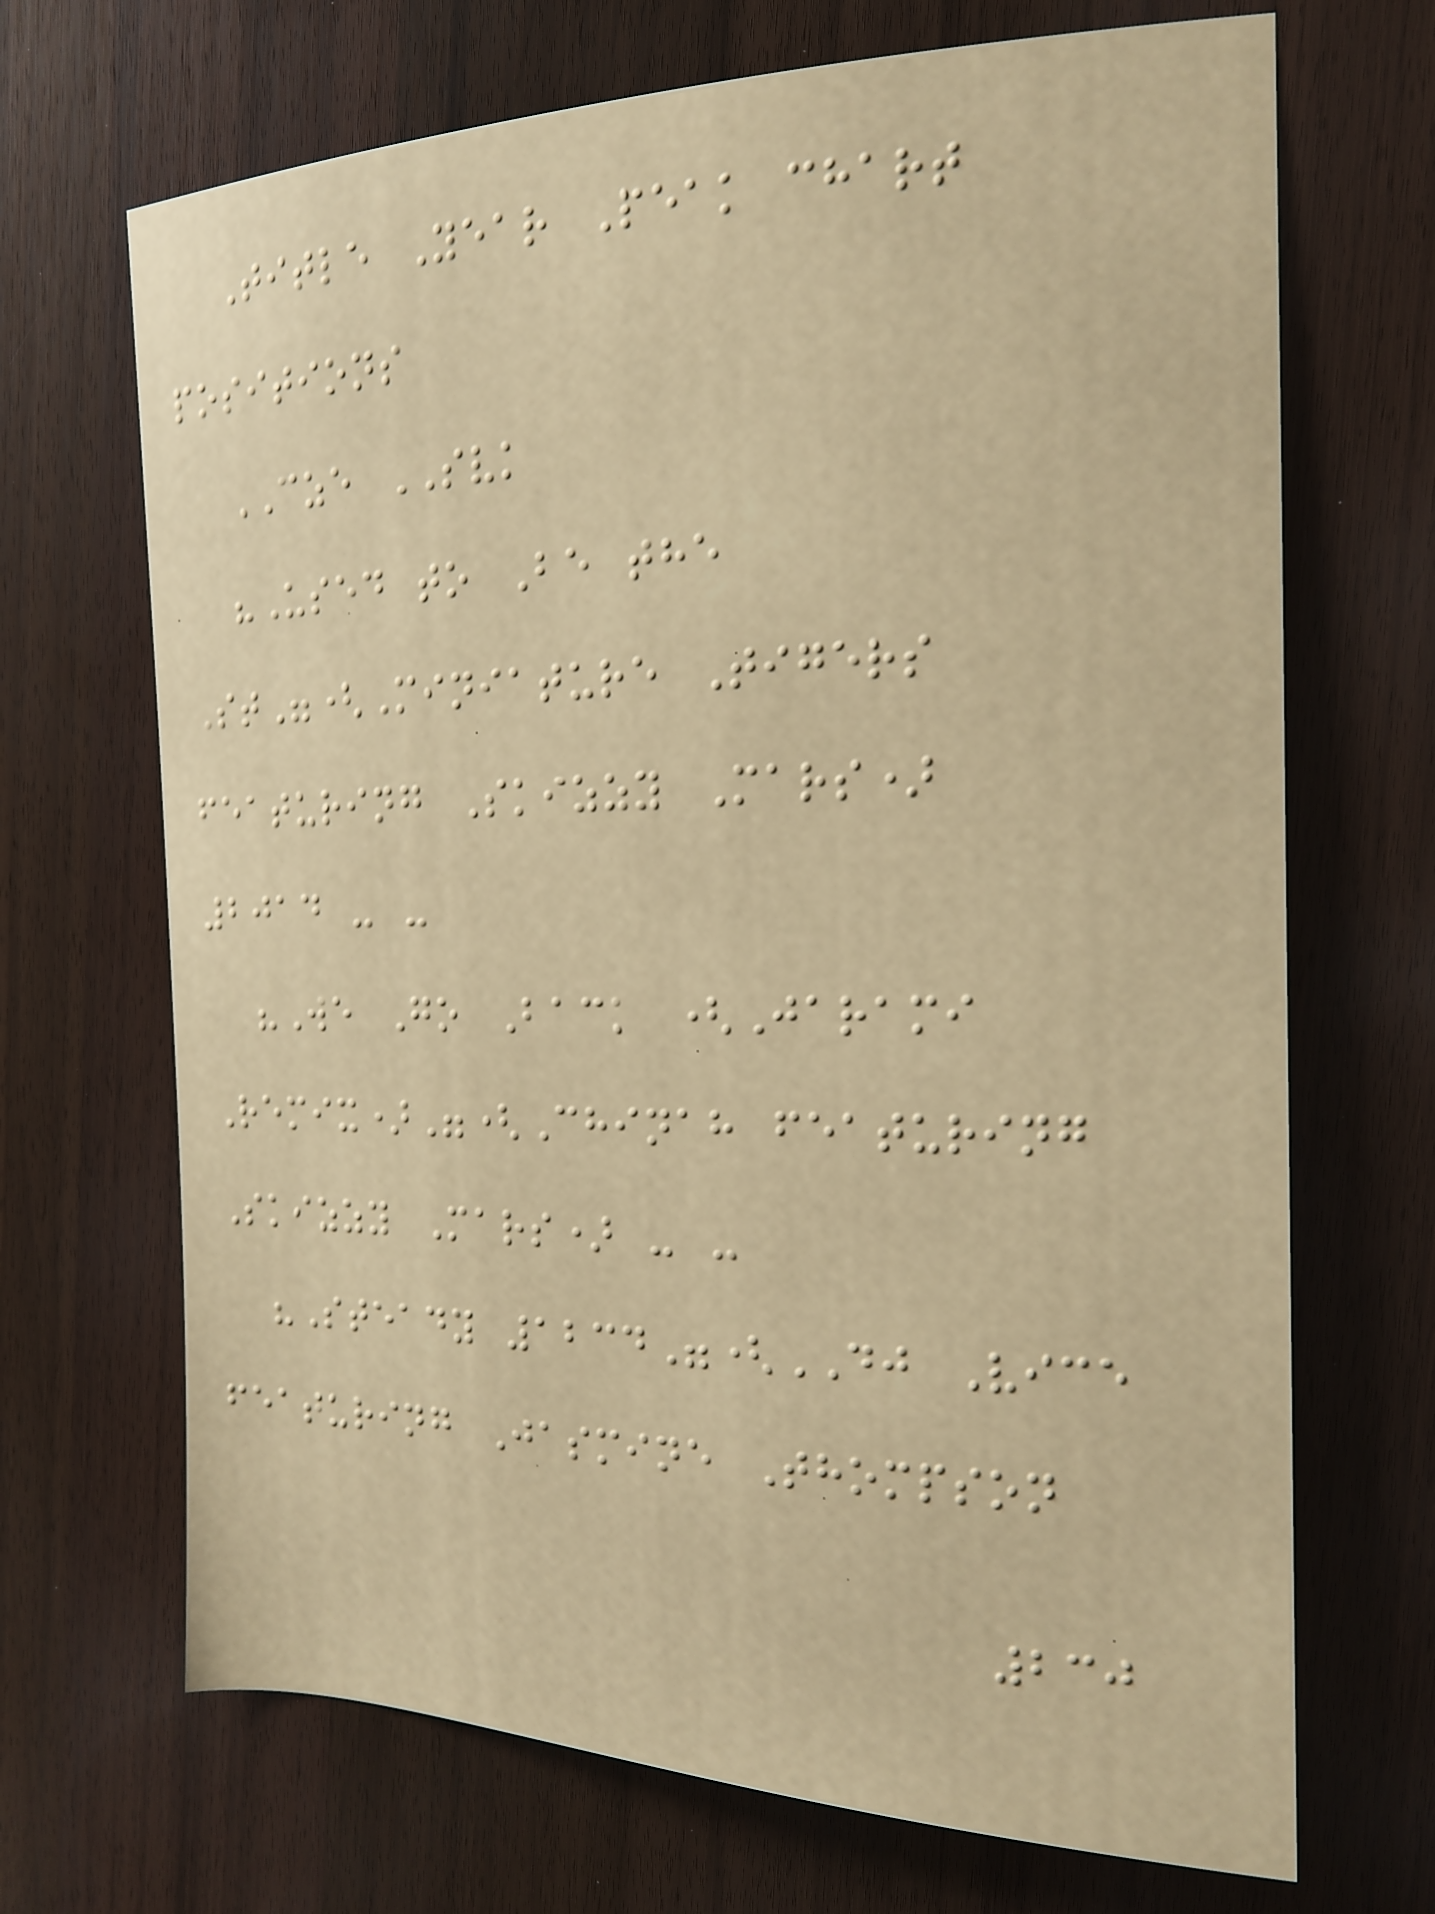Title Year Peak chart
positions
CZE SVK
"Used to Be the
St"(Miniature Tigers
featuring Skizzy Mars)
2014 - -
"We Go Back (Jarami
Remix)"(Chinah featuring
Skizzy Mars) - -
"Steady 1234"(DJ Vice
featuring Jasmine Thompson
230
